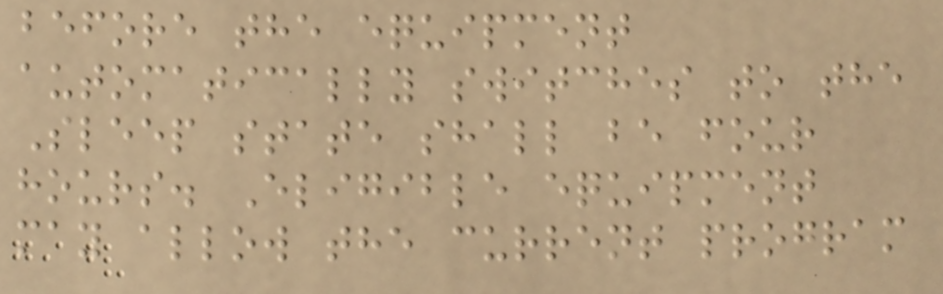before the equipment
automatically switches to the
Sleep state shall be four
hours. Eligible equipment
may allow the current program
